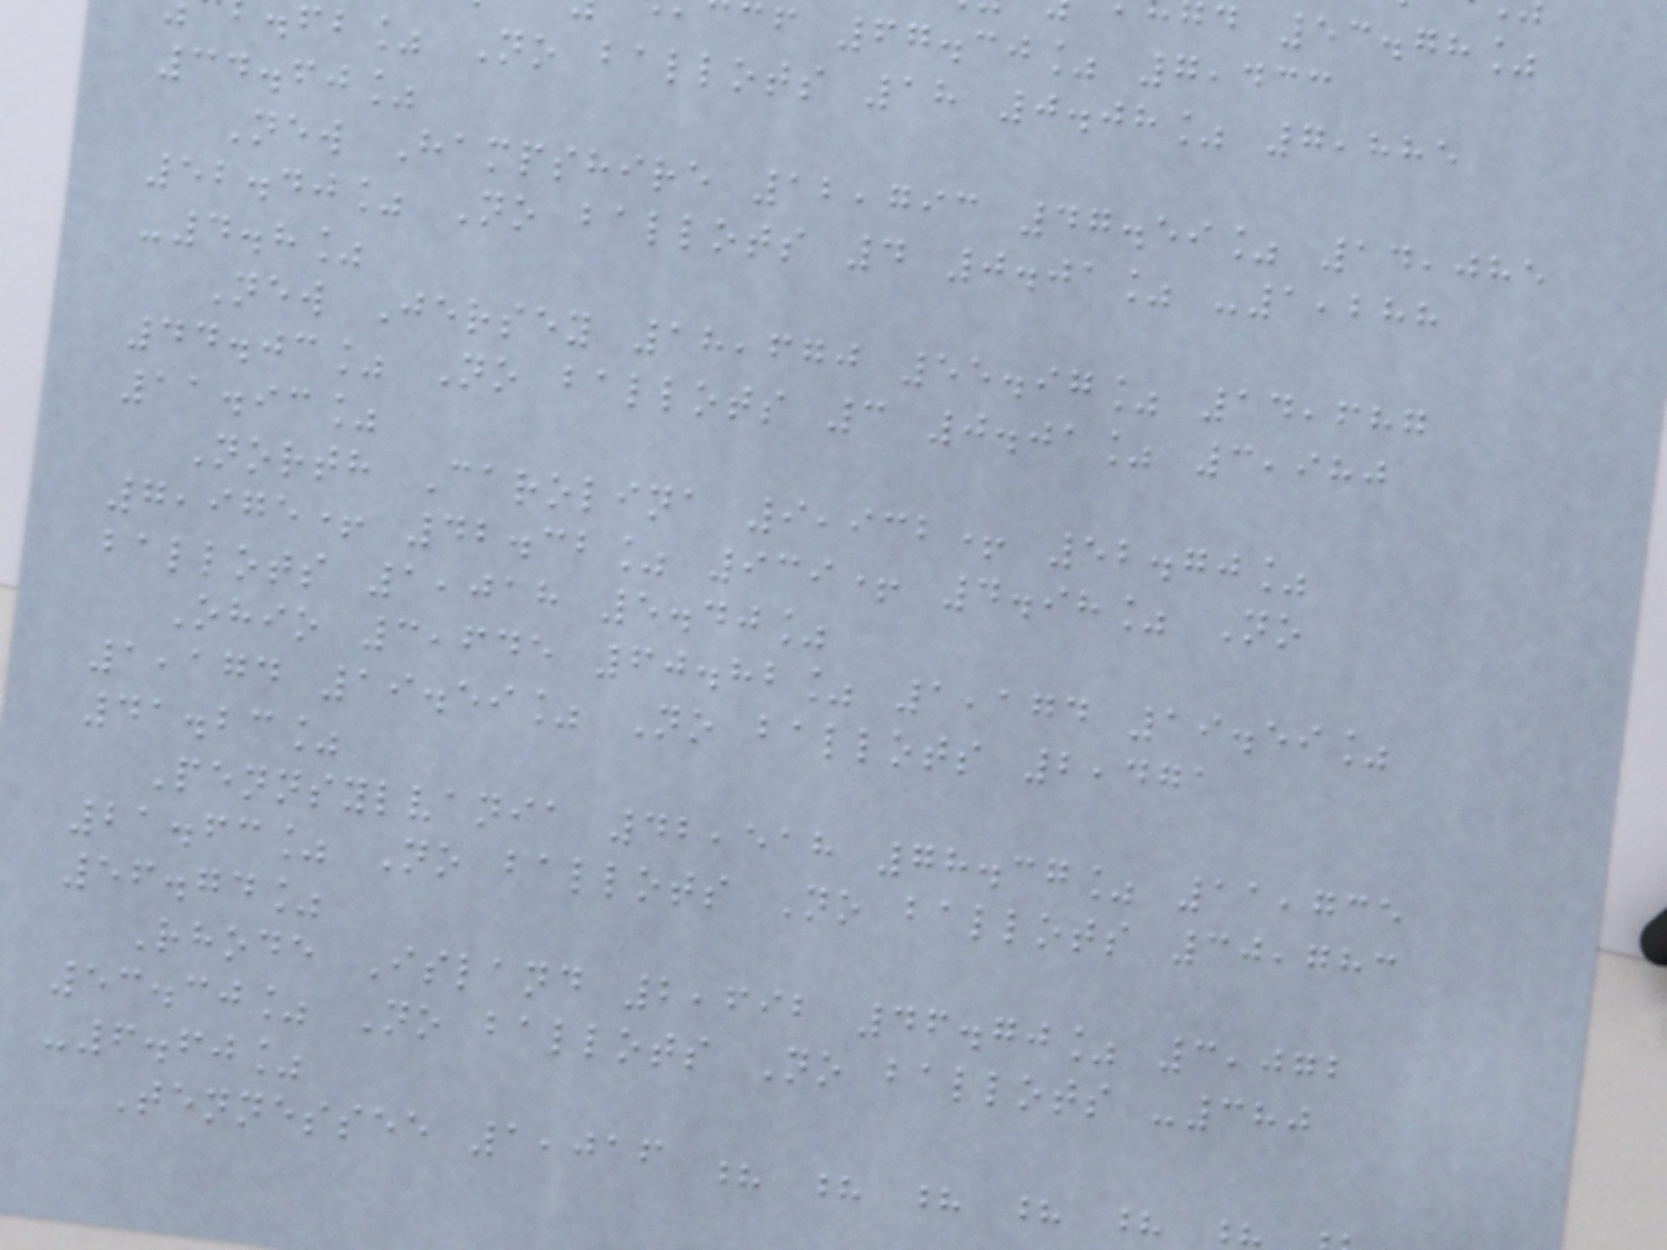cf 67.30% 7,433
.fb% No ballots 18 0.08% 7,885
34.60%
New Hampshire 12,793 47.59% 14,085
52.40% No ballots 4 0.01% -1,288
-4.8%
New Jersey 18,670 55.97% 14,687
44.03% No ballots 3 0.01% 3,980
11.93%
North Carolina 9,932+ 52.70%
7,975+ 42.32% 939+ 4.98% No
ballots 1,018 5.40%
Ohio 3,645 60.82% 1,174 19.59%
1,174 19.59% No ballots 2,471
41.23%
Pennsylvania 42,518 78.37% 11,735
21.63% No ballots No ballots 30,783
56.74%
Rhode Island 2,692 46.70% 3,072
53.30% No ballots No ballots -380
-6.60%
Tennessee 1,016 ? ? ? ? ? ?
